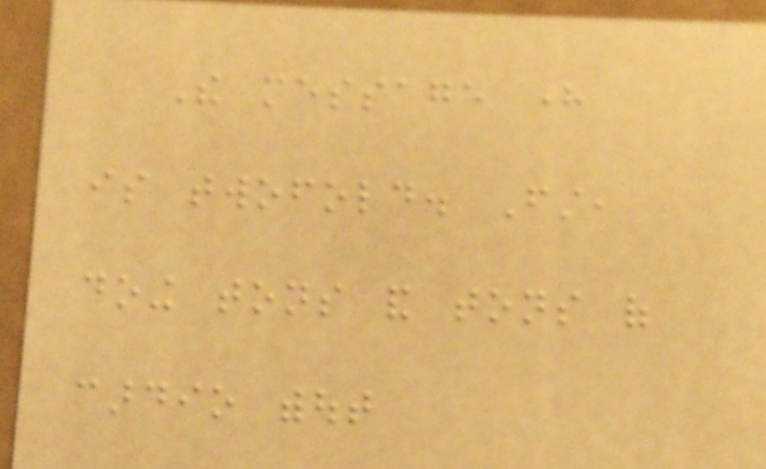The message here
is twofold. First,
doing tons and tons of
cardio without
